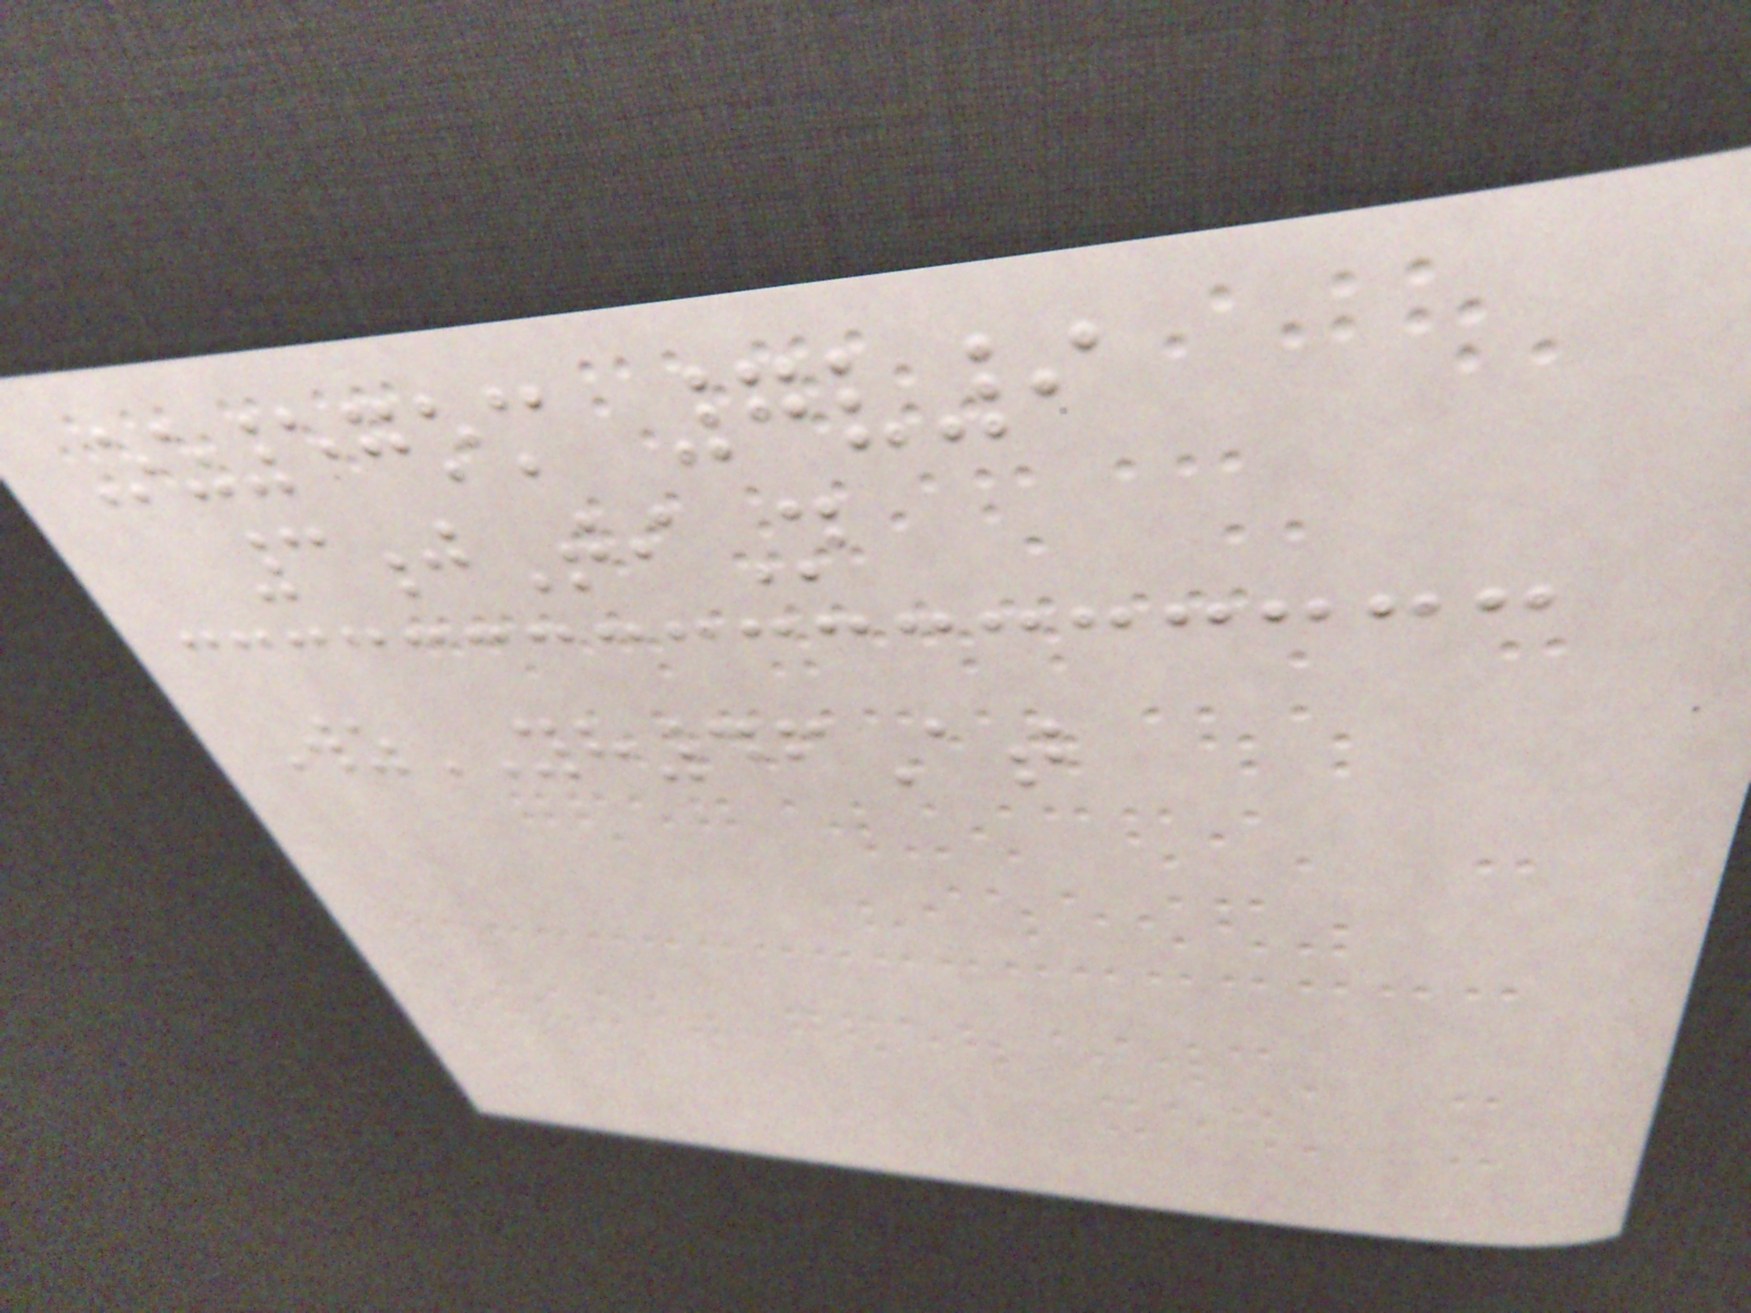Oz57om 7v9
3jTiN
WzYH46At
